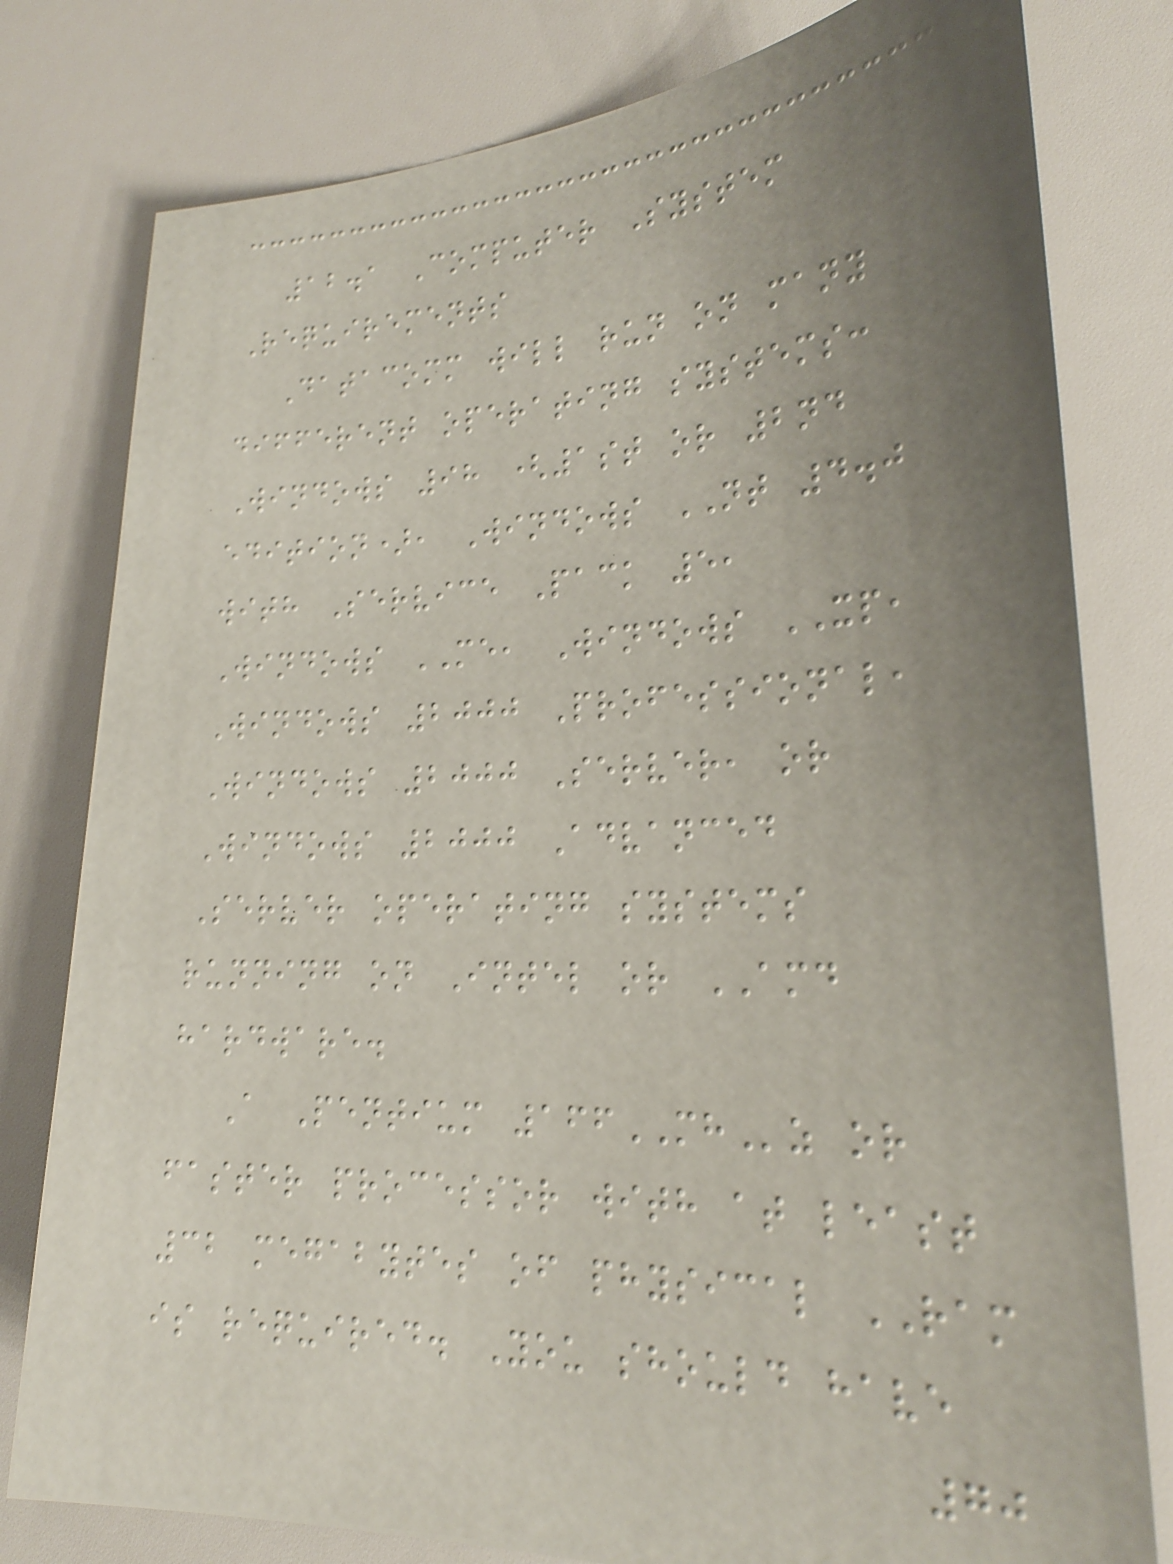12.1 Computer System
Requirements
Datacomm will run on many
different operating systems:
Windows 98 (1st or 2nd
edition), Windows NT 4.0
with Service Pack 5,
Windows ME, Windows XP,
Windows 2000 Professional,
Windows 2000 Server, or
Windows 2000 Advanced
Server operating systems
running on Intel or AMD
hardware.
A Pentium 166MHz or
faster processor with at least
32 megabytes of physical RAM
is required. You should have
70
